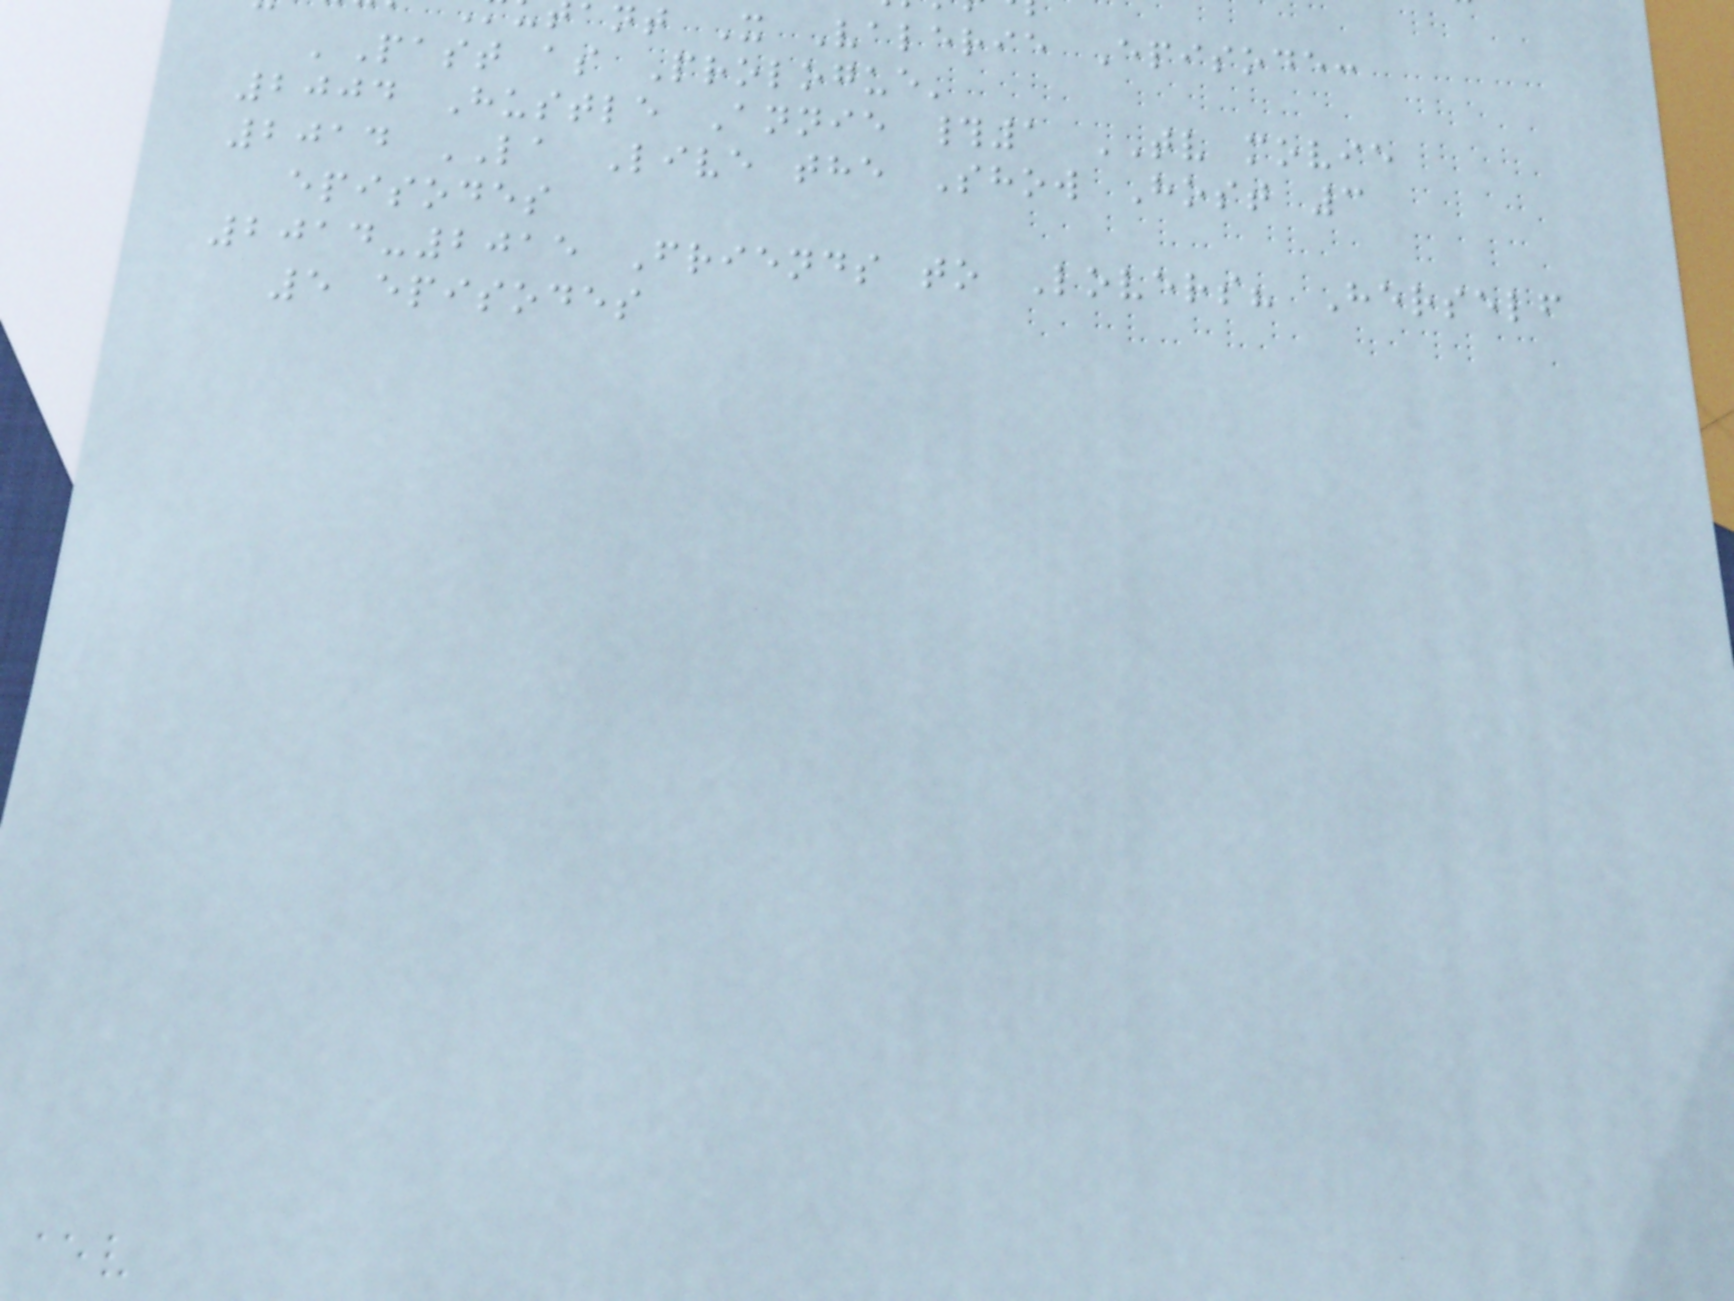ant X Valerie Episode:
'Past as Prologue'
2004 Hustle Annie #1 TV movie
2014 LA Live the Show Host 3
episodes
2014-2015 Friends to Lovers? Herself
5 episodes
